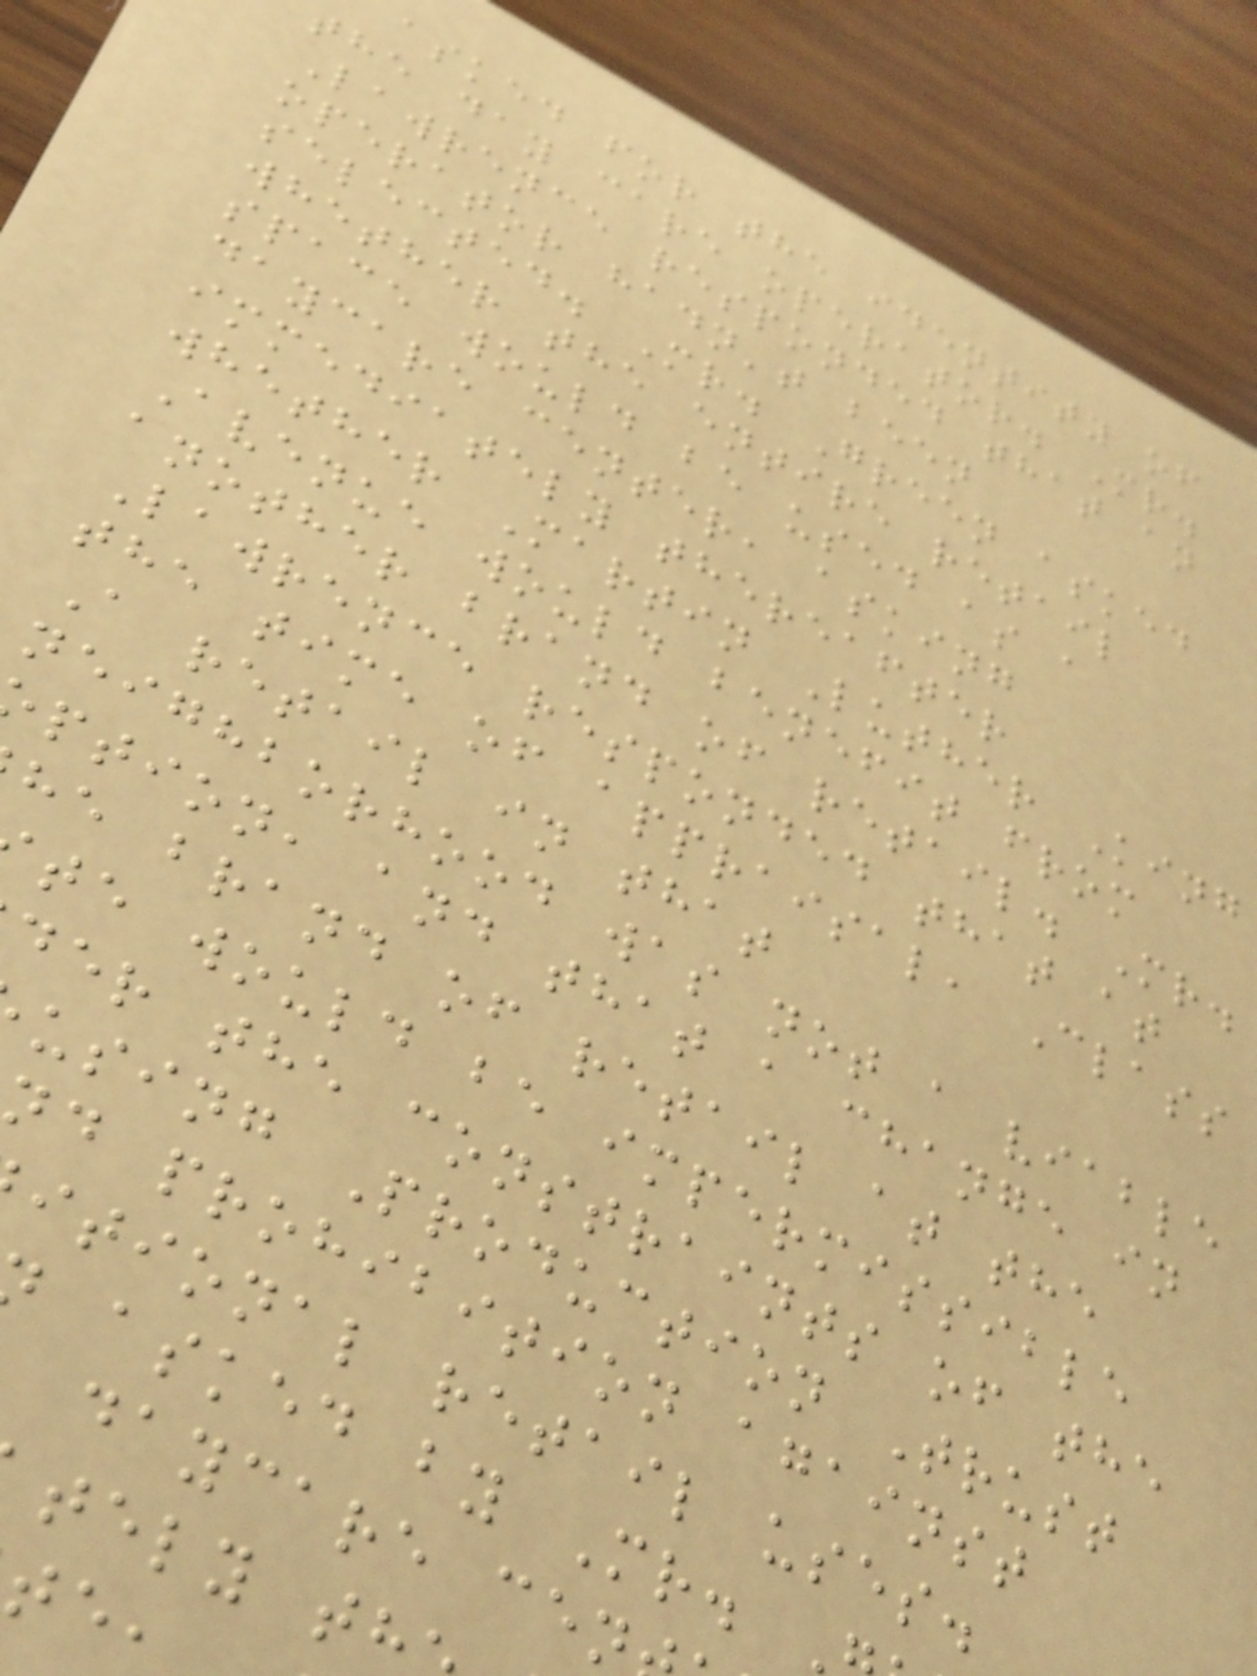asked for the identity of
the day care operator. Mr.
Lawrence responded that an
operator hadn't been
selected. Mr. Green asked
whether the entire retail
space would be used as a
daycare center, asking
immediately thereafter
whether Martin Luther King
Avenue would benefit from
another brand of retail. Mr.
Lawrence responded that at
the time of appraisal, Class
A retail in that
neighborhood was not a viable
ption, and that a change in
he brand of retail at the
te would be impermissible
der the constraints of the
using Production Trust
d prohibition against
itional retail uses.
asked by Mr.
daycare cen
